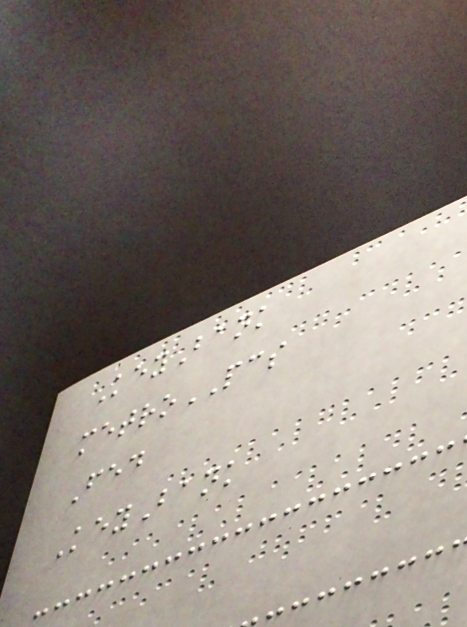KeyBank
metroPCS
Fed
KeyBank
